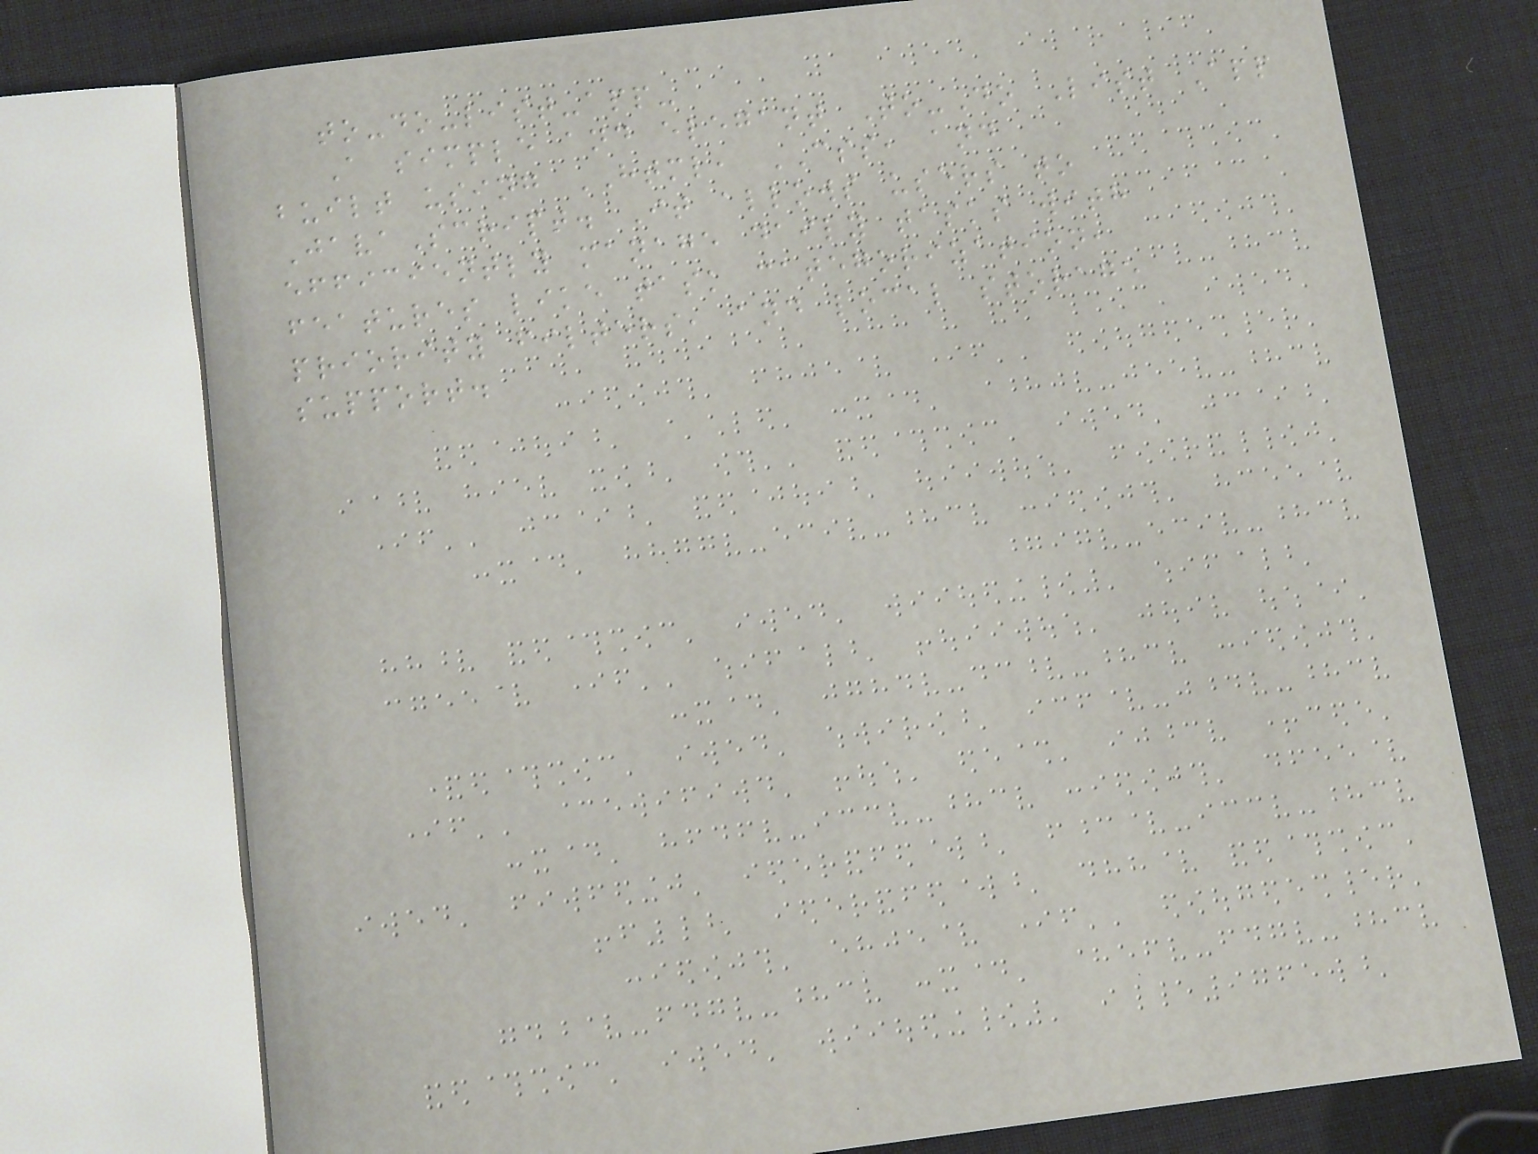to-do-list-app-
A simple and elegant To-Do List App
built using HTML, CSS, and
JavaScript. It allows users to
efficiently manage daily tasks with
features like task categorization,
priority filters, and local storage
support.
